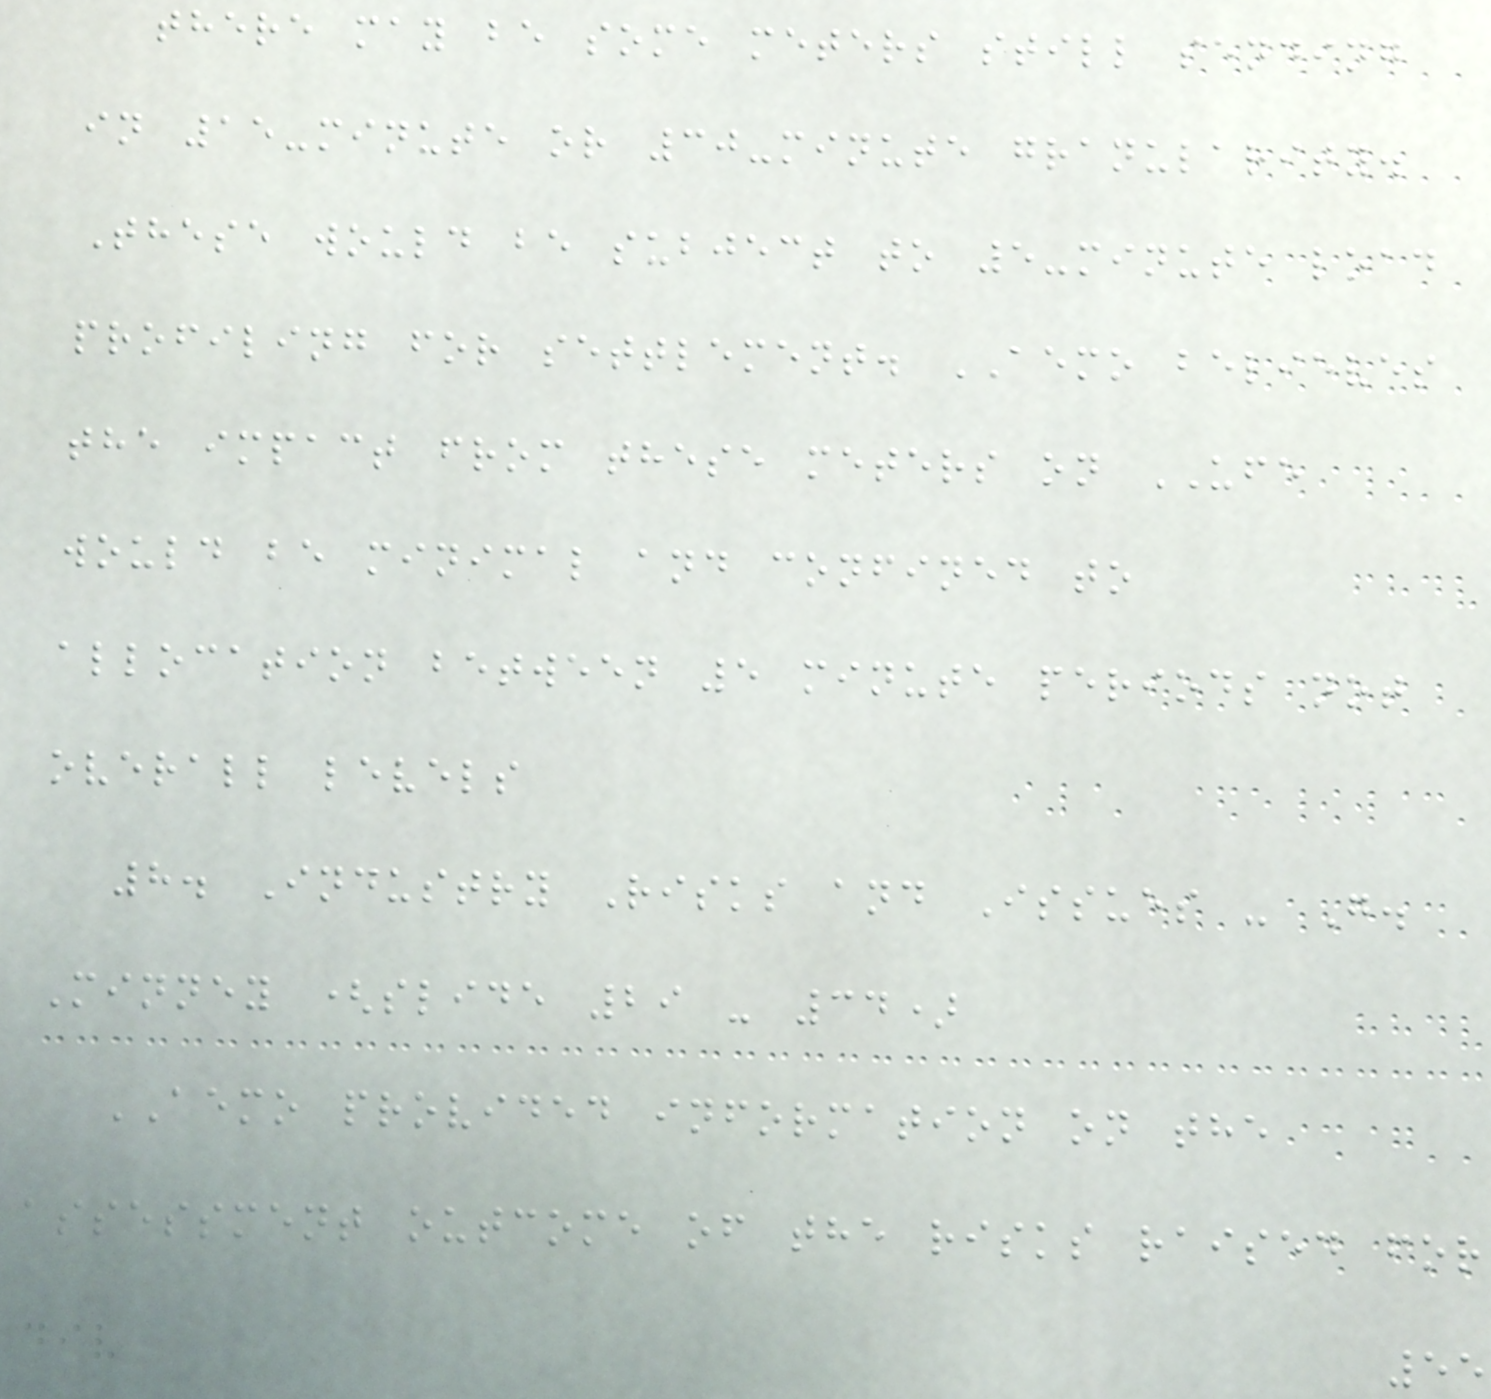there may be some meters still sending
in 15-minute or 30-minute granularity.
These would be subject to 5-minute load
profiling for settlement. AEMO believes
the impact from these meters on UFE
would be minimal and confined to
allocation between 5 minute periods not
overall levels
8. Industry Risks and Issues - G.
Minney (slide 29 - 34)
AEMO provided information on the
assessment outcome of the risks raised for
55
